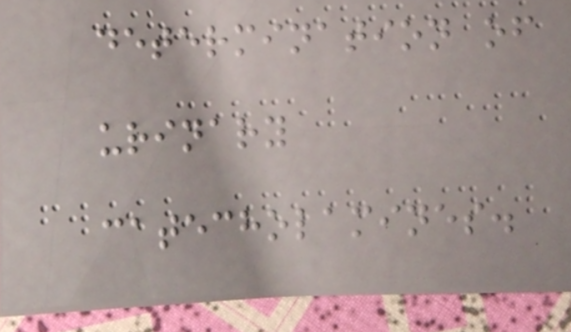determination of
urinary
catecholamines.
